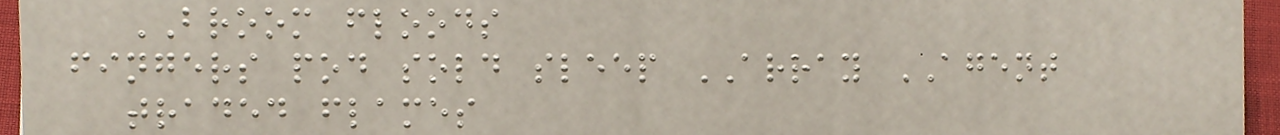BROOM floods
fingers pod sold sleep ARRAY AGENT
traded flames
